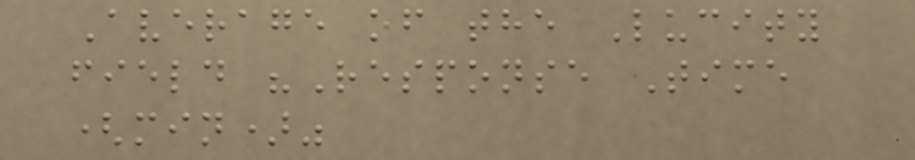Average of the Lucity
field "Response Time
(min)"
